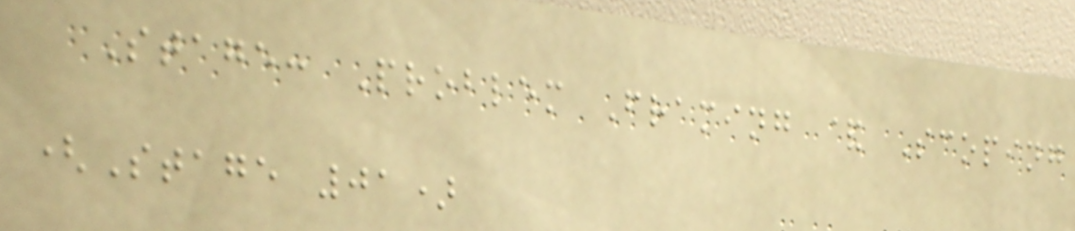Stage: Problem Framing & Scoping
(Stage 01)
